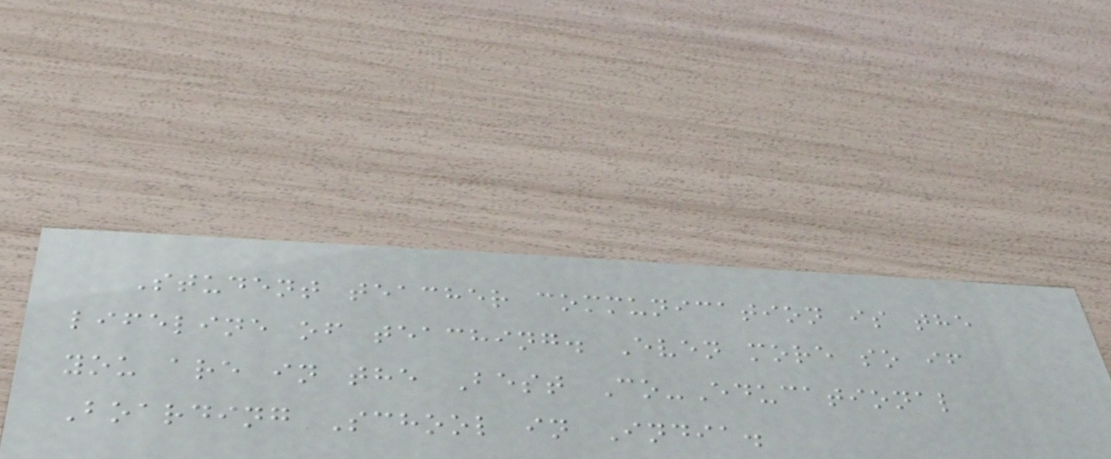Student teacher communication is the
lifeline of teaching. Even more so if
you are in the Best Co-Educational
Boarding School in India.
